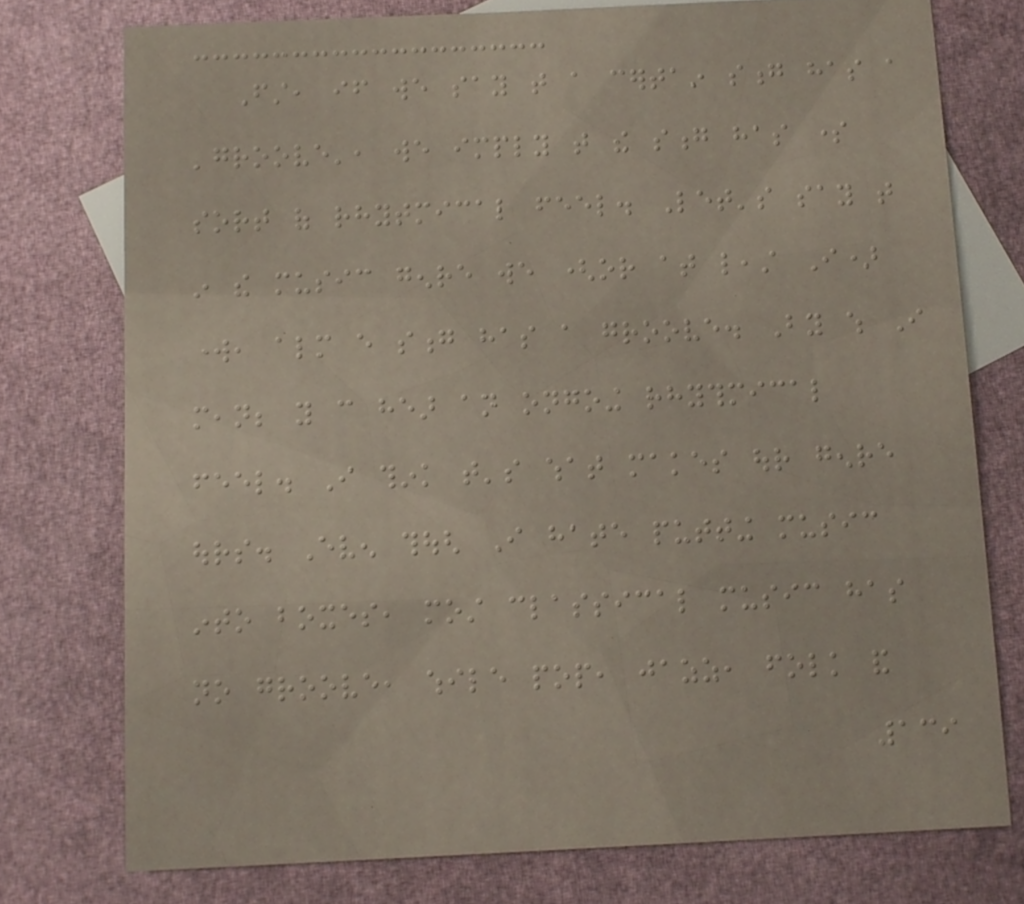First, if we say that a certain song has a
'groove', we imply that the song has some
sort of rhytmical feel. Let's say that
in the music genre we (or at least I)
work, almost every song has a groove. By which I
mean; you can hear an ongoing rhythmical
feel. I think that's what makes our genre
ours. Even though I hate putting music
into boxes, most classical music has
no groove, while pop, jazz, folk and
139
